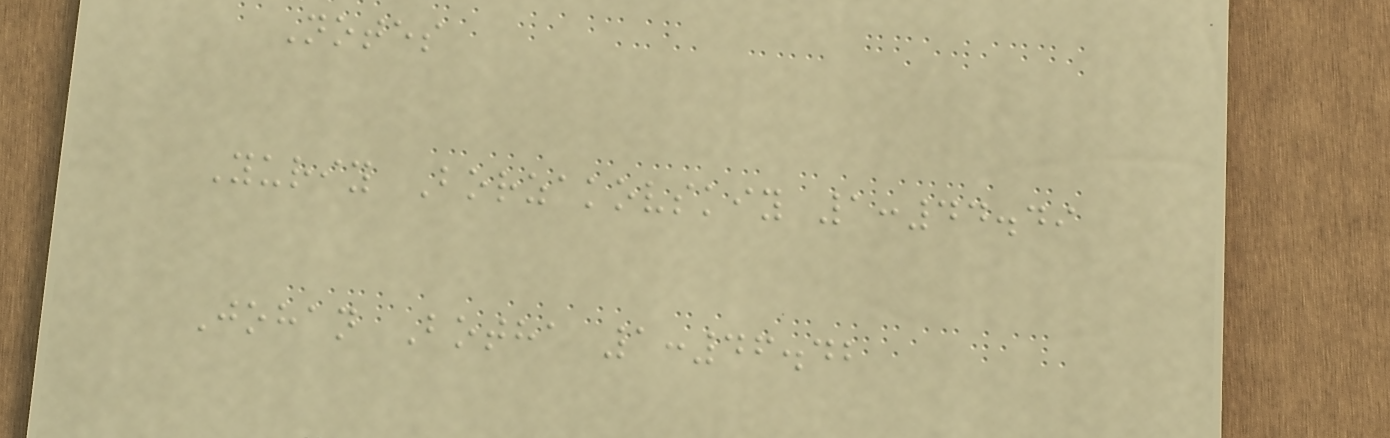Notes
Yuriy Borzakovskiy 1:44.49
Johan Botha 1:46.42
